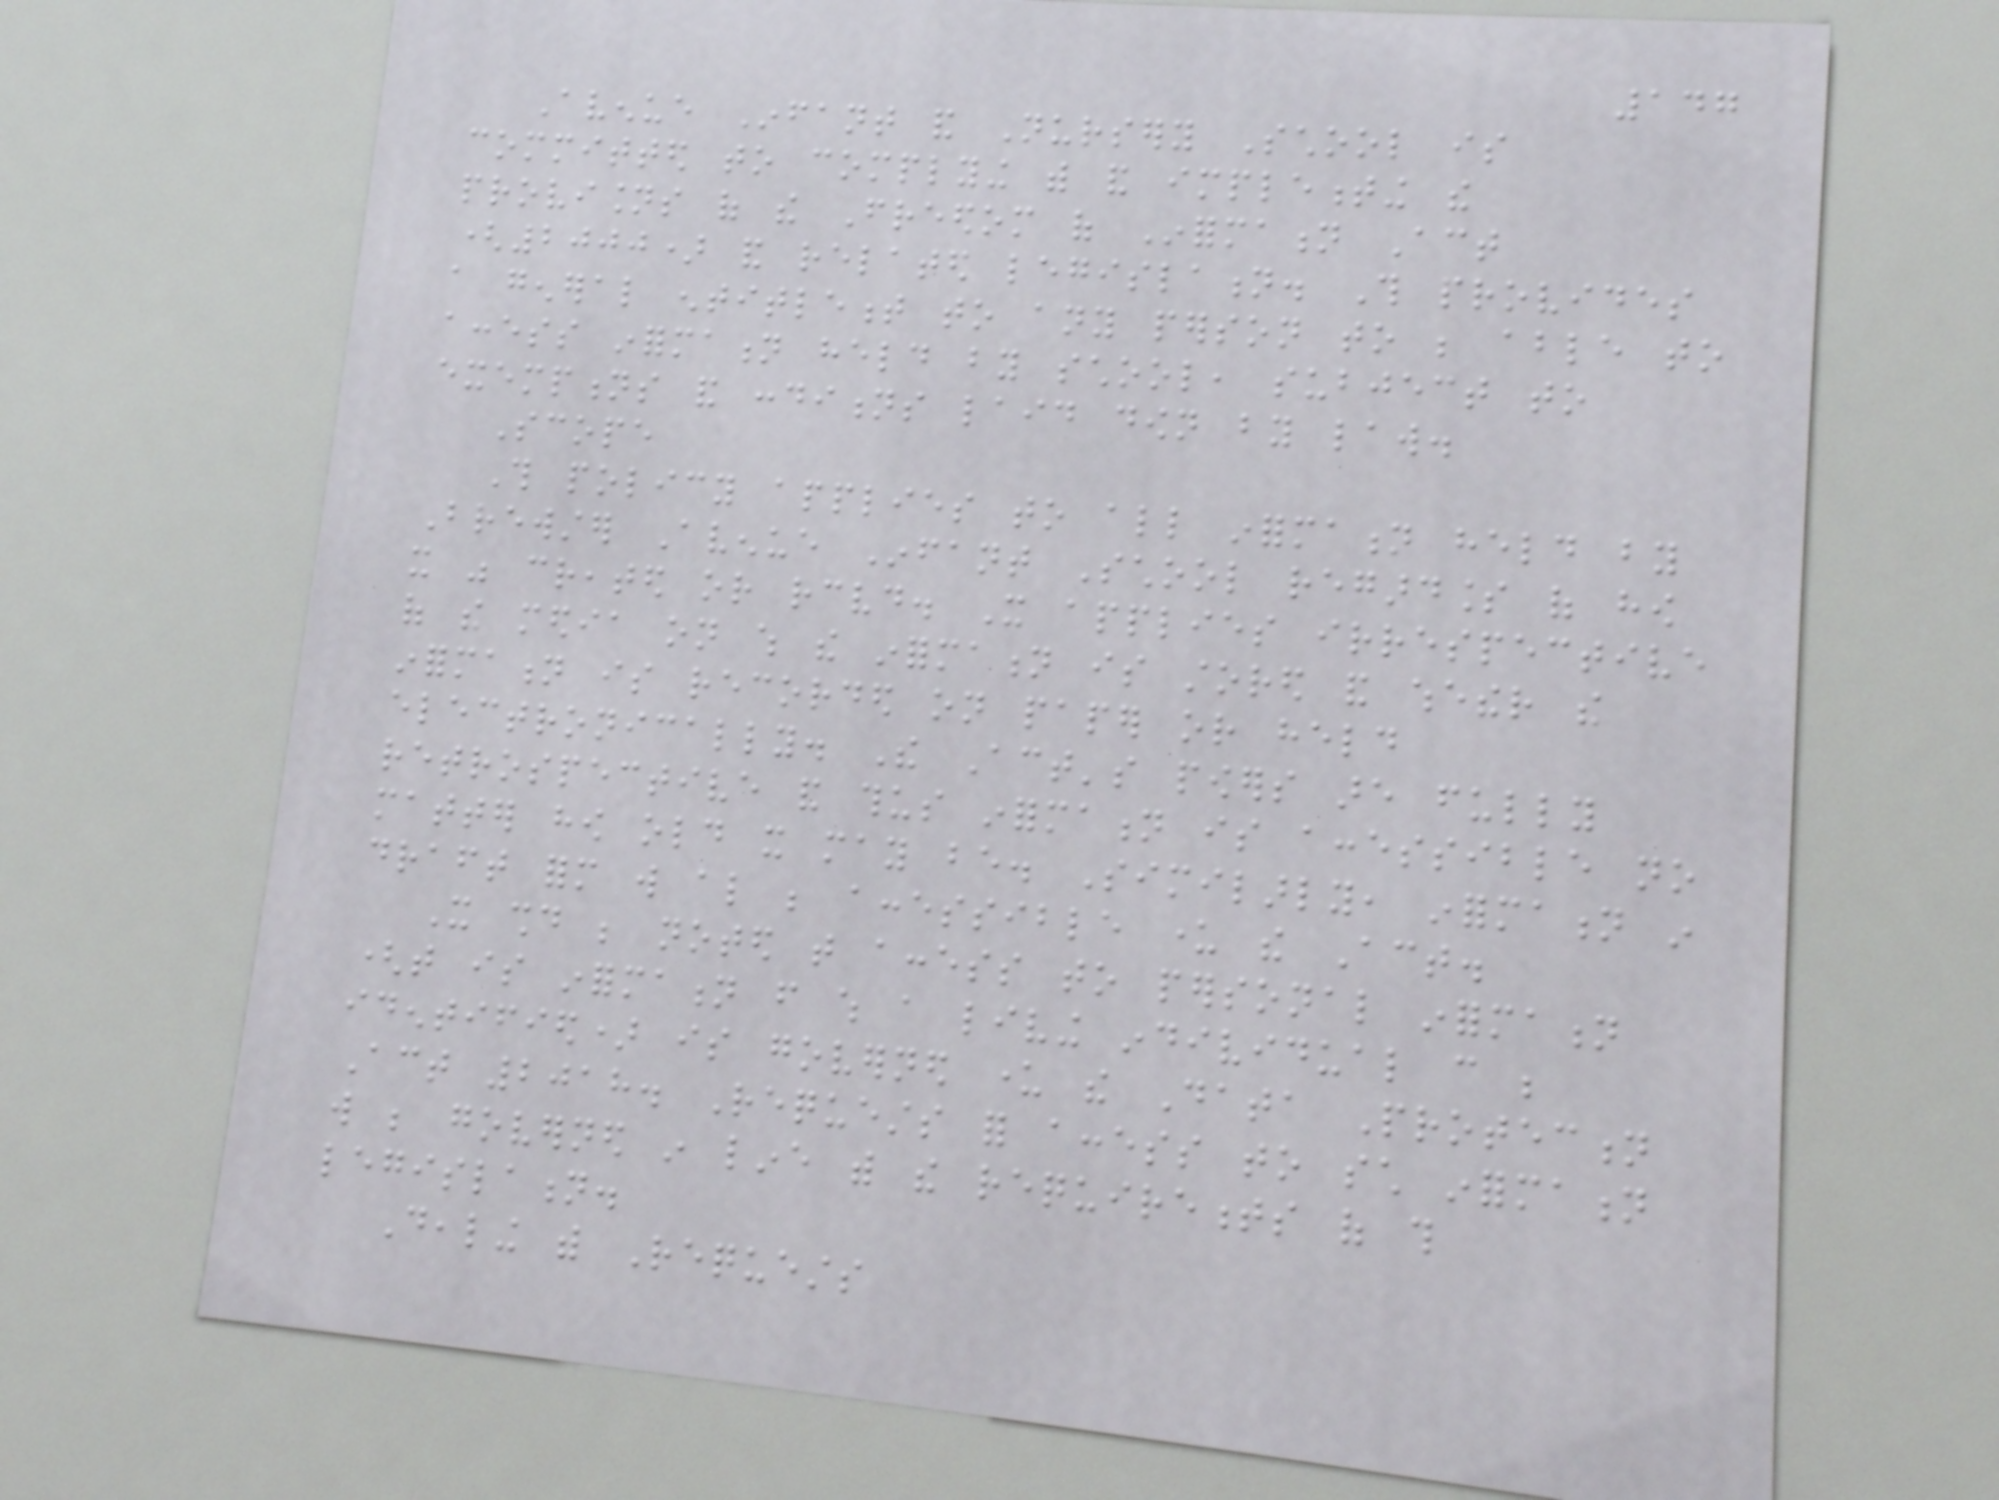147
Avenue Infant and Nursery School is
committed to complying with and implementing the
provisions of the Freedom of Information Act
(2000) and related legislation. This provides
a general entitlement to any person to be able to
access information held by school, subject to
exemptions and conditions laid down by law.
Scope
This policy applies to all information held by
Brewster Avenue Infant School regardless of how
it was created or received. It applies irrespective
of the media on which the information is stored and whether the
information is recorded on paper or held
electronically. The Act's powers are fully
retrospective and thus information is accessible no
matter how old it may be. Similarly, information in
draft form will also be accessible under the Act.
It should be noted that access to personal information
(that is information from which a living individual can be
identified) is governed under the Data Protection
Act 2018. Requests for access to such information
will be governed in line with the requirements of this
legislation.
Dealing with Requests
